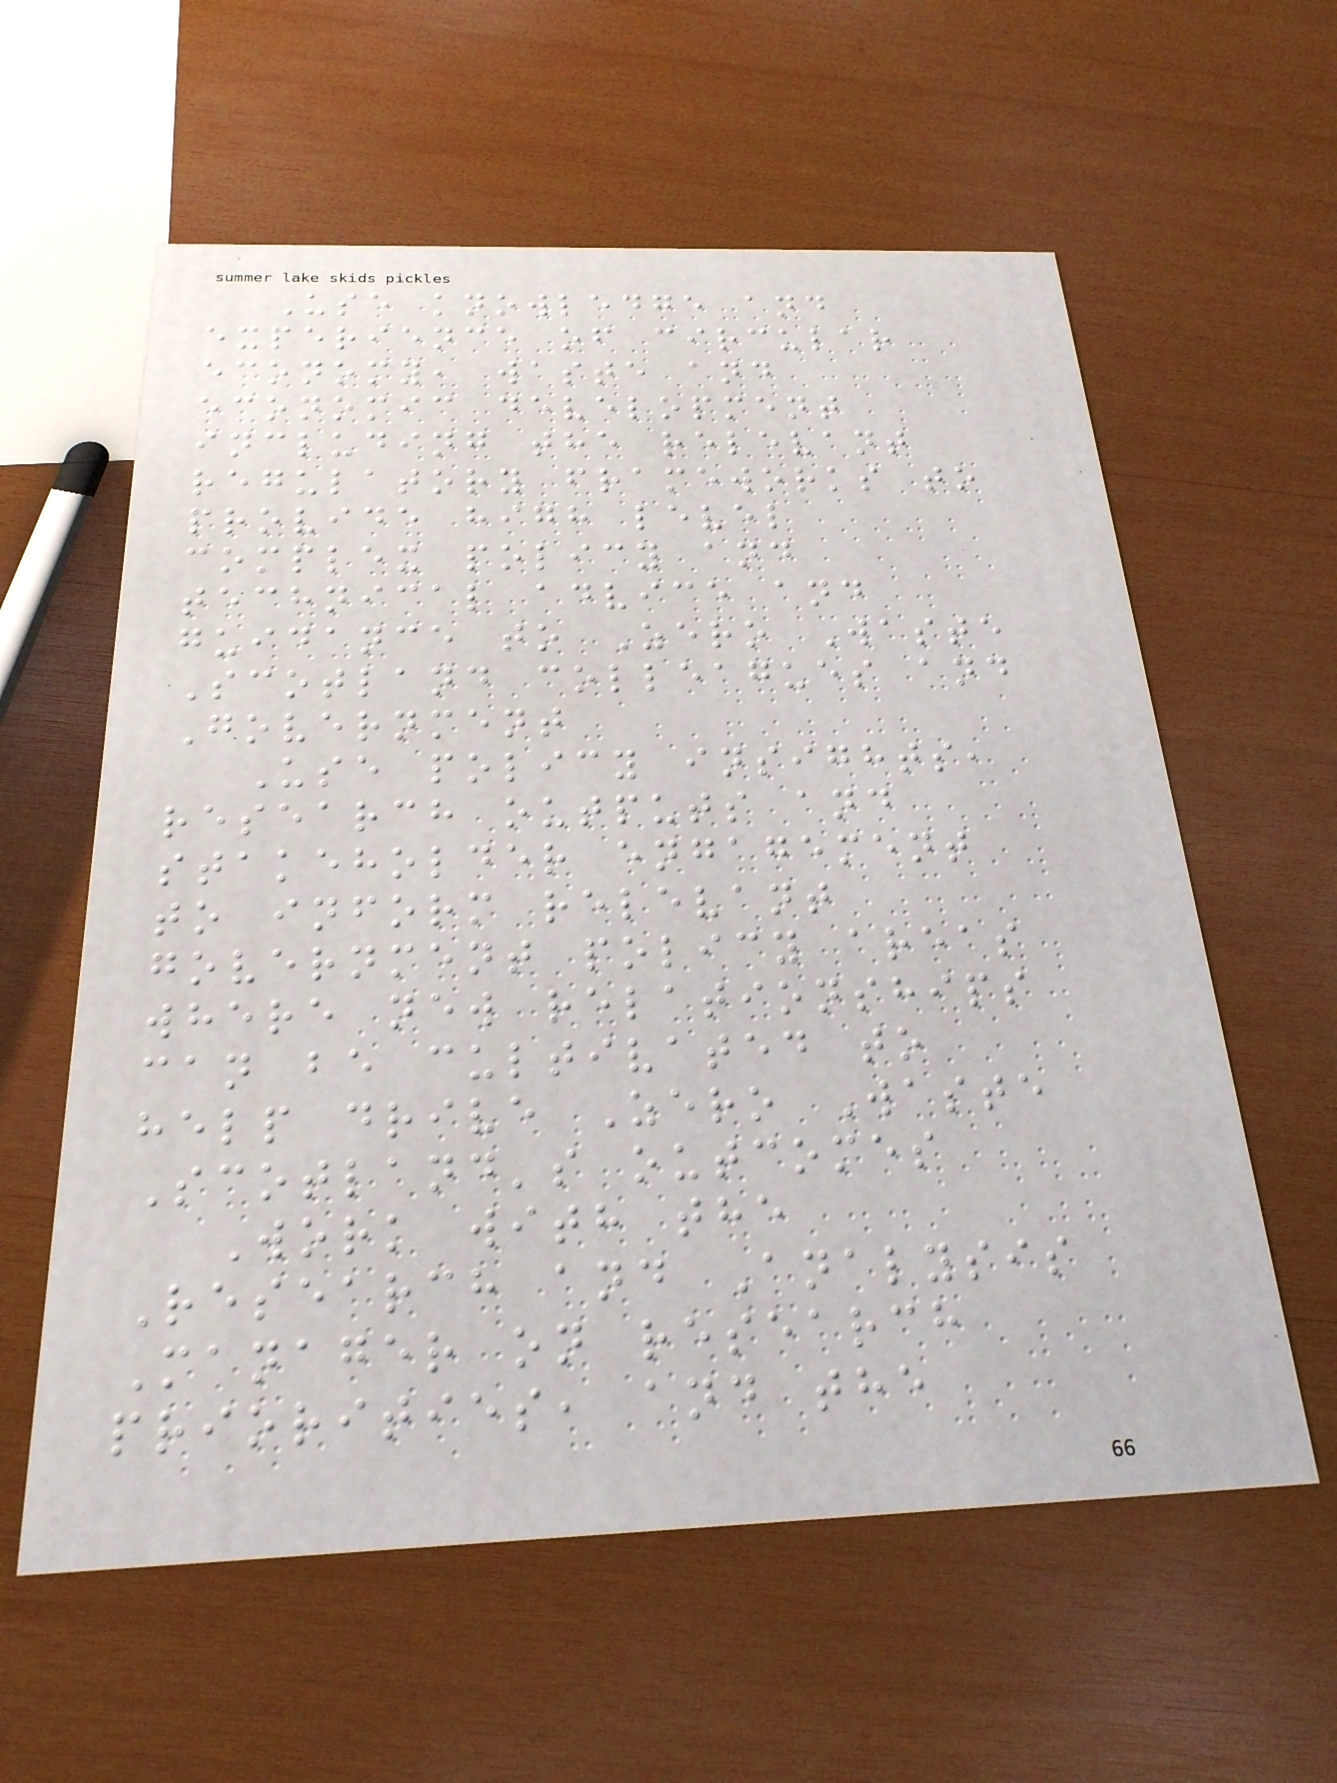Use knowledge and
experience of circular
economy, waste and
economic development
including the relevant
regulatory frameworks to
provide high level
complex policy and
technical advice and
guidance to Zero Waste
Scotland colleagues and
Government
Use policy insights,
research outputs and
stakeholder engagement
to inform relevant
government policy areas
where new relationships
can be cultivated to
help drive Zero Waste
Scotland's outcomes
Work with the
Research and Analysis
Manager on research
priorities, and the
